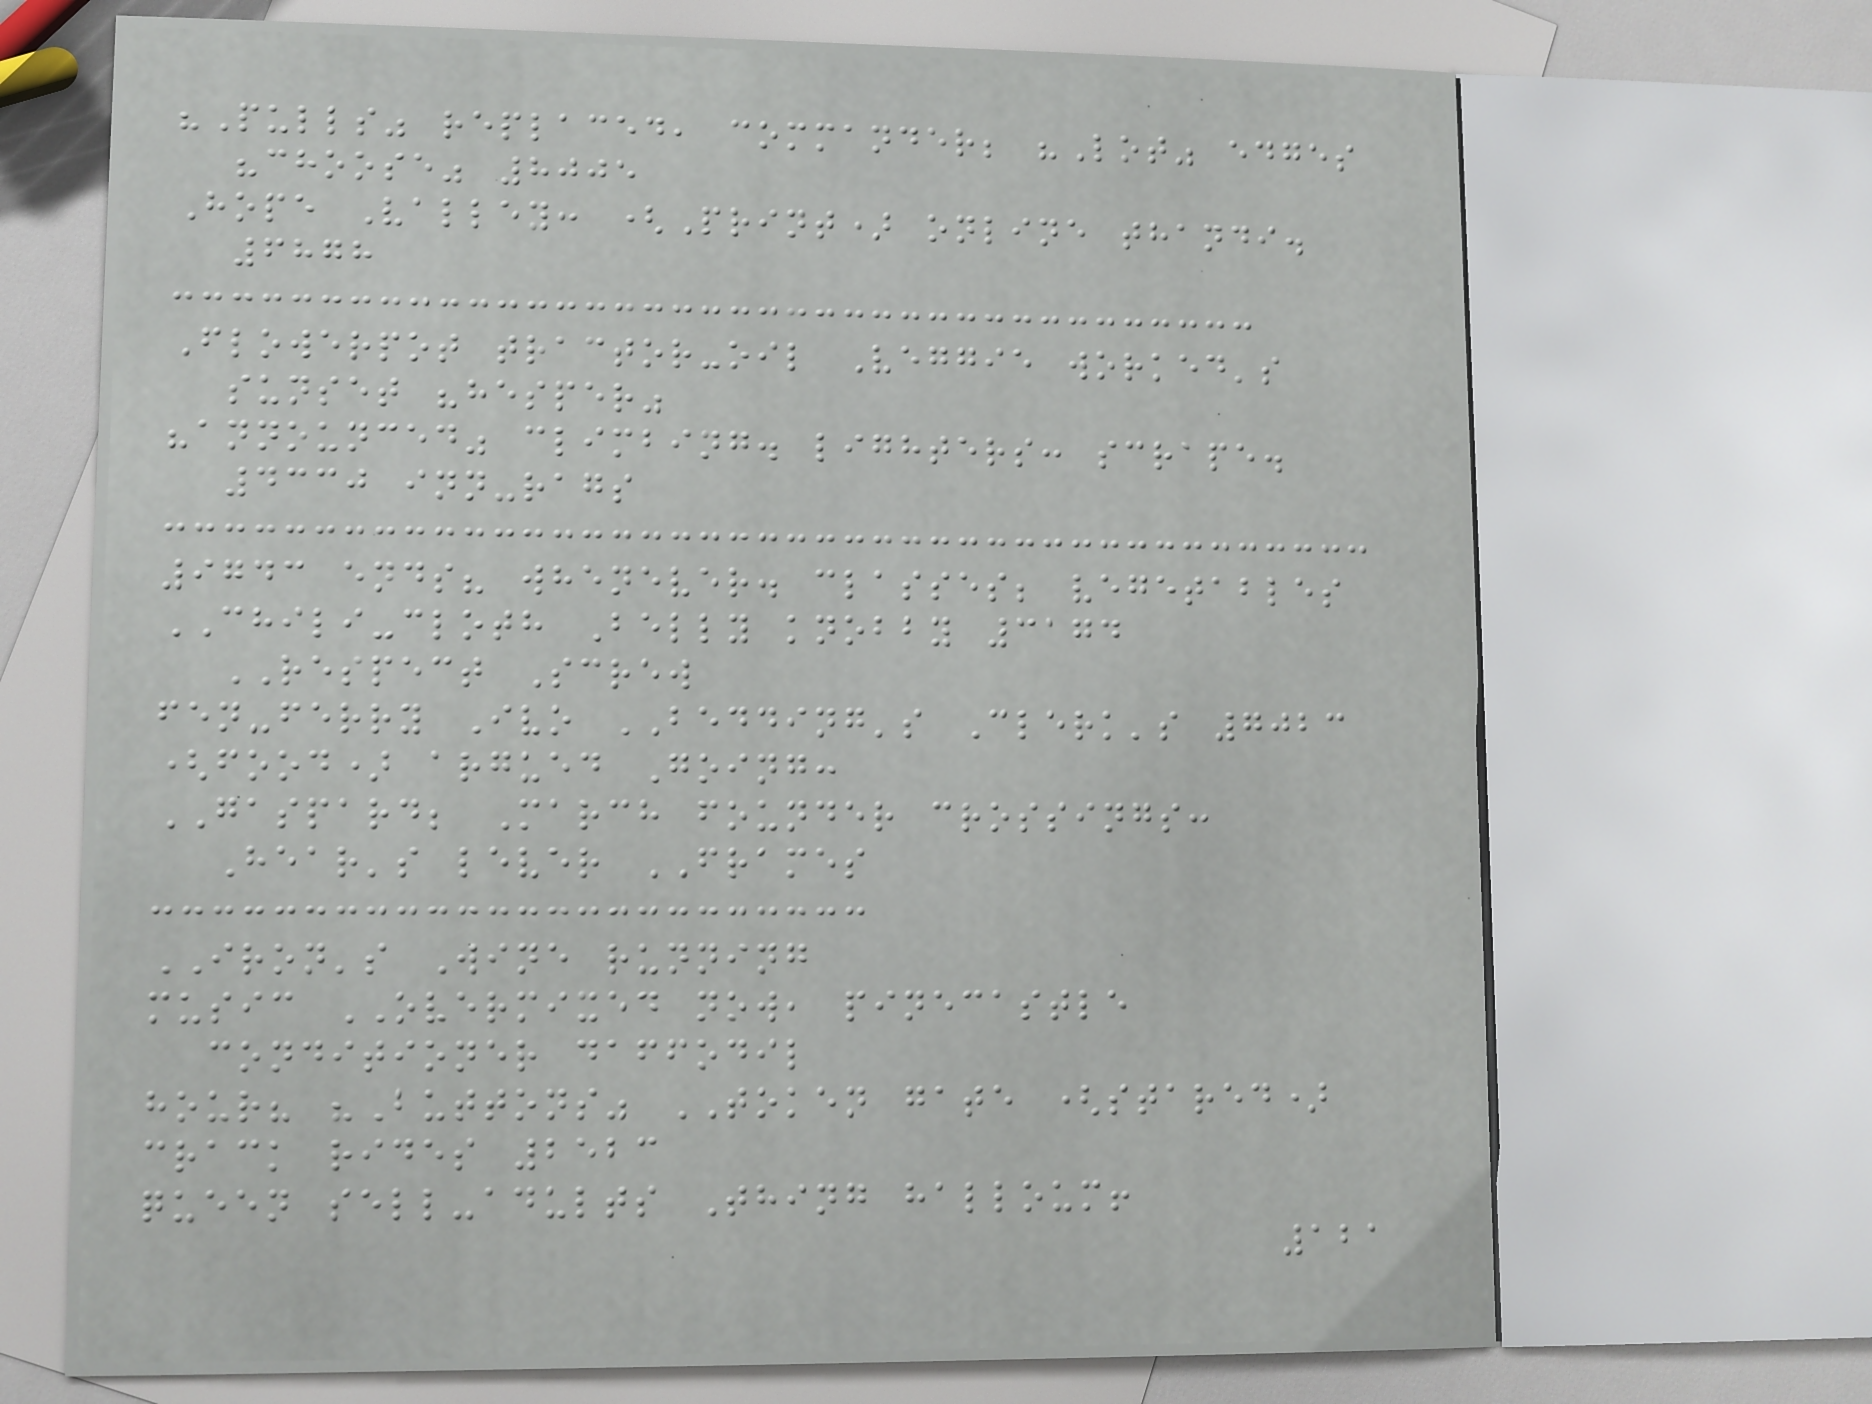"Pulls" replaced, commander; "Lot" edges
"choose" 8005
Hope Valley: (Print) online thandi.
6878
Flowerpot tractor-oil Veggie worked's
sunset "hesper"
"announced" climbing. lighters: scrape.
4330 inn-rags
9743 ends? whenever. classes; vegetables
CHILI-cloth Belly knobby 3174
RESPECT Screw
fen-ferry Ivo BEDDING's Clerk's 7023
(food) argued Going:
GASPARD; March founder crossings:
Hear's lever FRAMES
IRON's Wine running
music OVERMIXED now, pinecastle
conditioner daffodil
hour? "Buttons" TOKEN gate (stared)
crack rides 2523
queen sell-adults Thing halloum!
121
